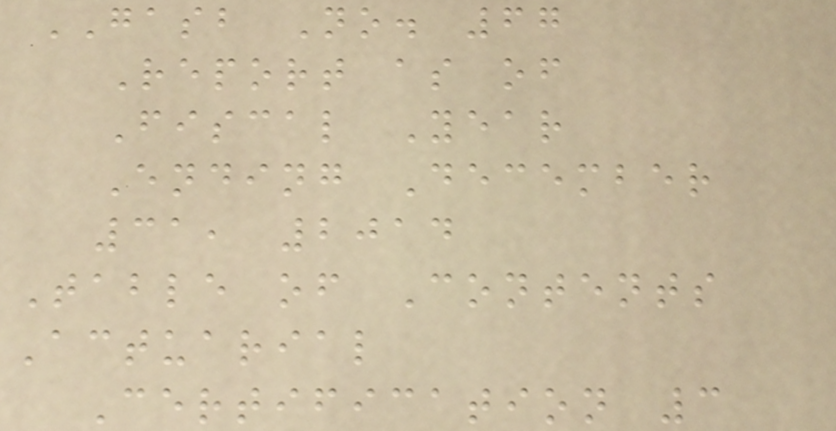GASB No. 67
Report as of
Fiscal Year
Ending December
31, 2014
Table of Contents
Actuarial
Certification 3
